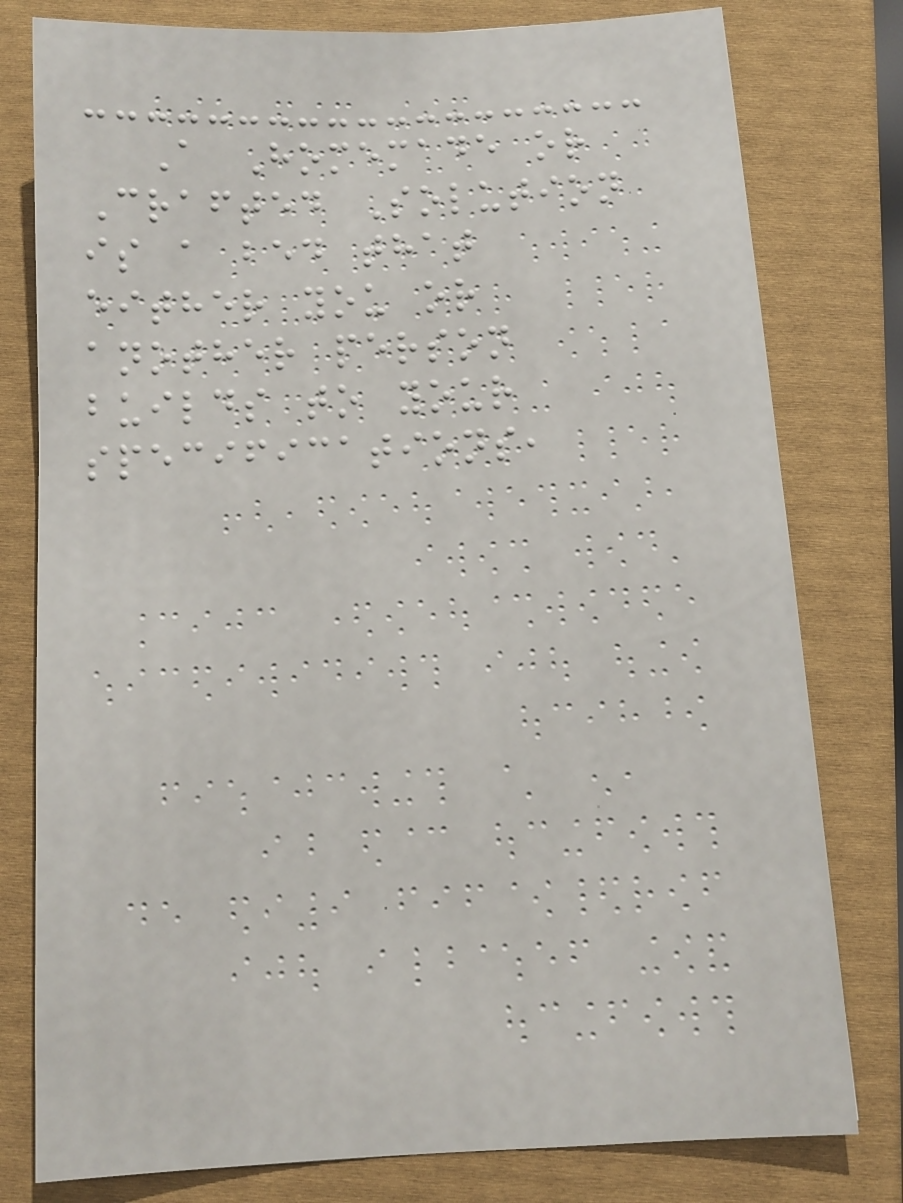A Homemade or
Crafted Solution
is a bed that
either you or
another person
builds to your
specifications,
